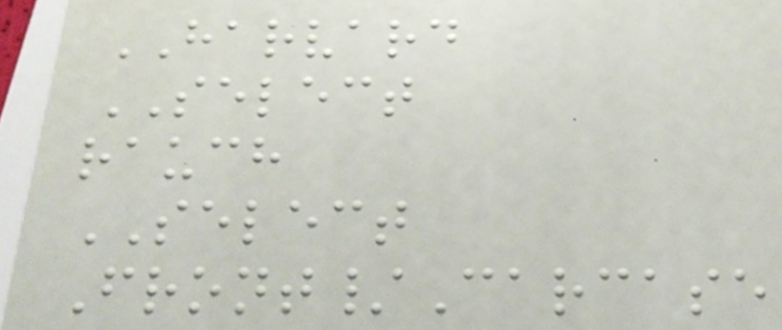HARVARD
SELECT
rauch
SELECT
Front/Carcase
